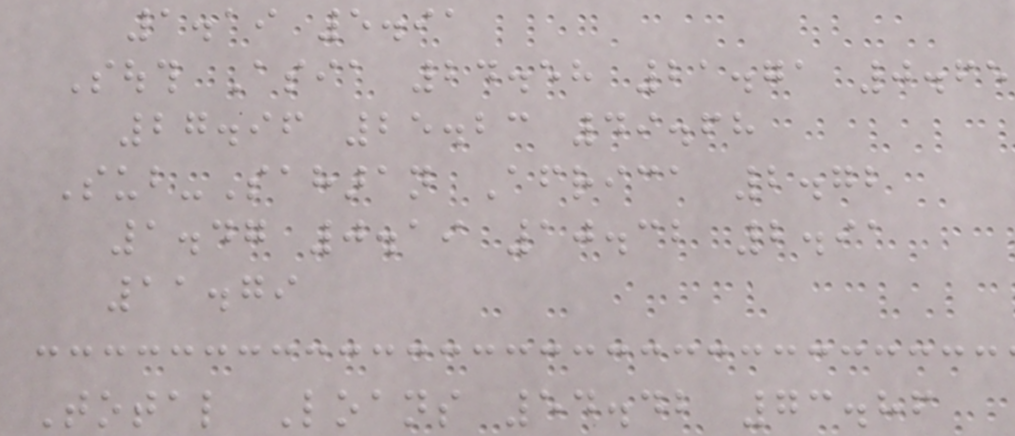1.19 5.91
South Asia 24.58 21.71 0.65
27.96 25.23 49.68
Sub-Saharan Africa 2.72
1.47 0.19 10.32 2.91
11.79
Total Loans 54.42 73.86
